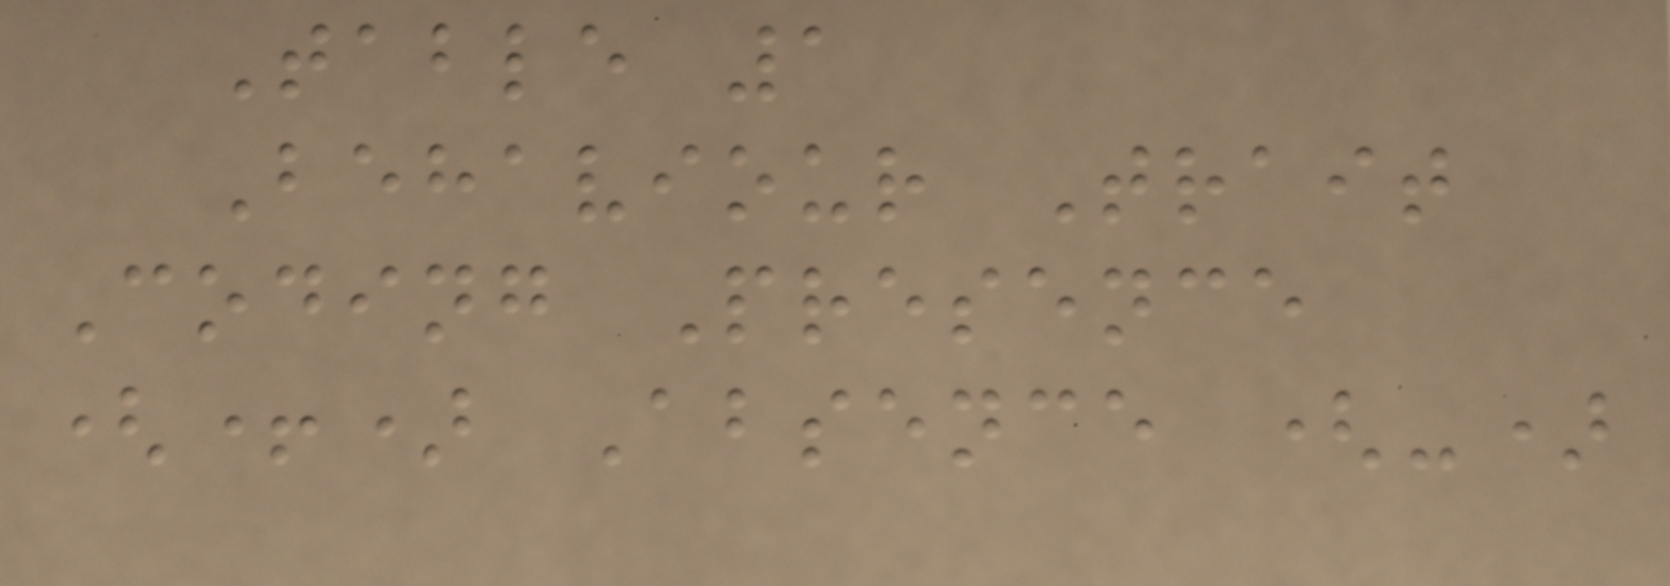Table 1
Behaviour Trait
Coding Presence
(+) Absence (-)
